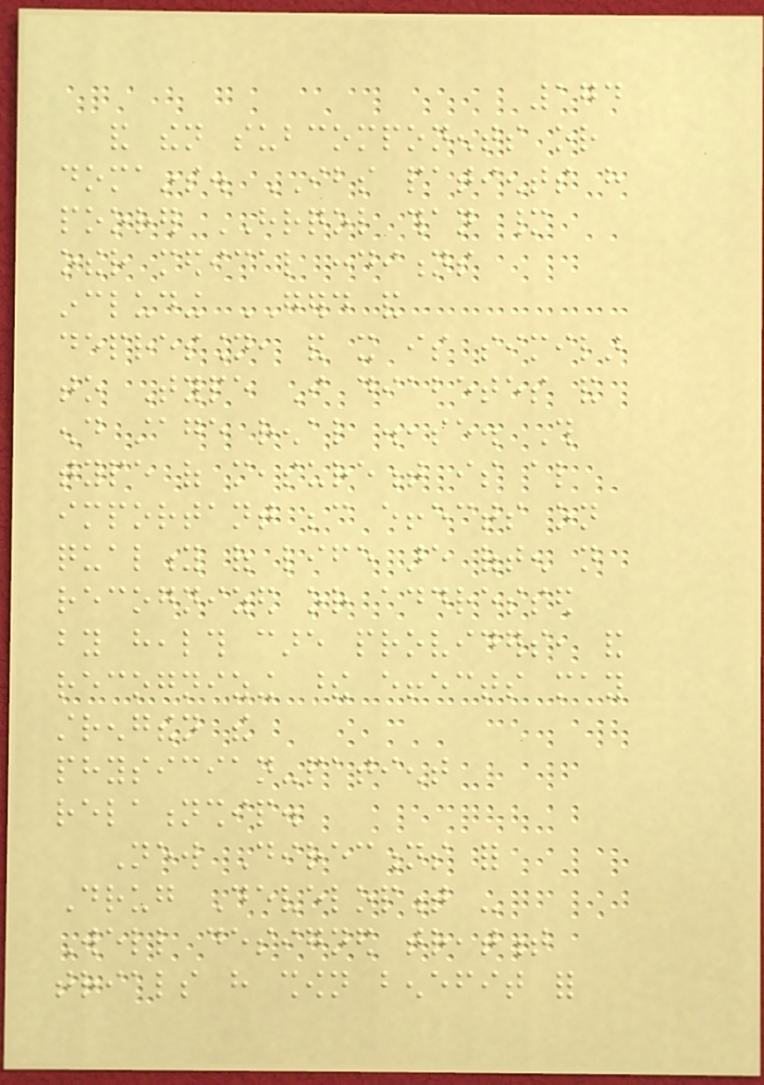174
and then subcomponents or
domains. IBS patients have
poorer HRQOL than many
other medical conditions
including GERD and
depression, and it is similar
to Type I diabetes and
end stage renal disease. This
type of measurement is also
important because effects on
quality of life are often not
recognized or addressed
by health care providers, and
recognizing these effects may
strengthen the
physician-patient
relationship.
New Directions for
Drug Development -
Well designed treatment
trials have shown benefit for
